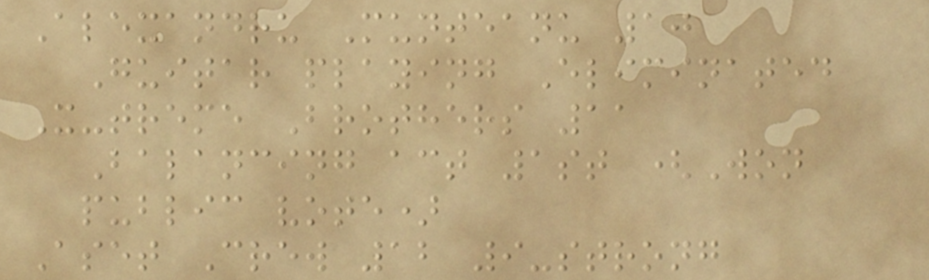Alexandru Munteanu 10
Guitar playing Eliminated
X-treme Brothers 11
Balancing act 1st (Won
public vote)
Aset Crew 12 9-strong
